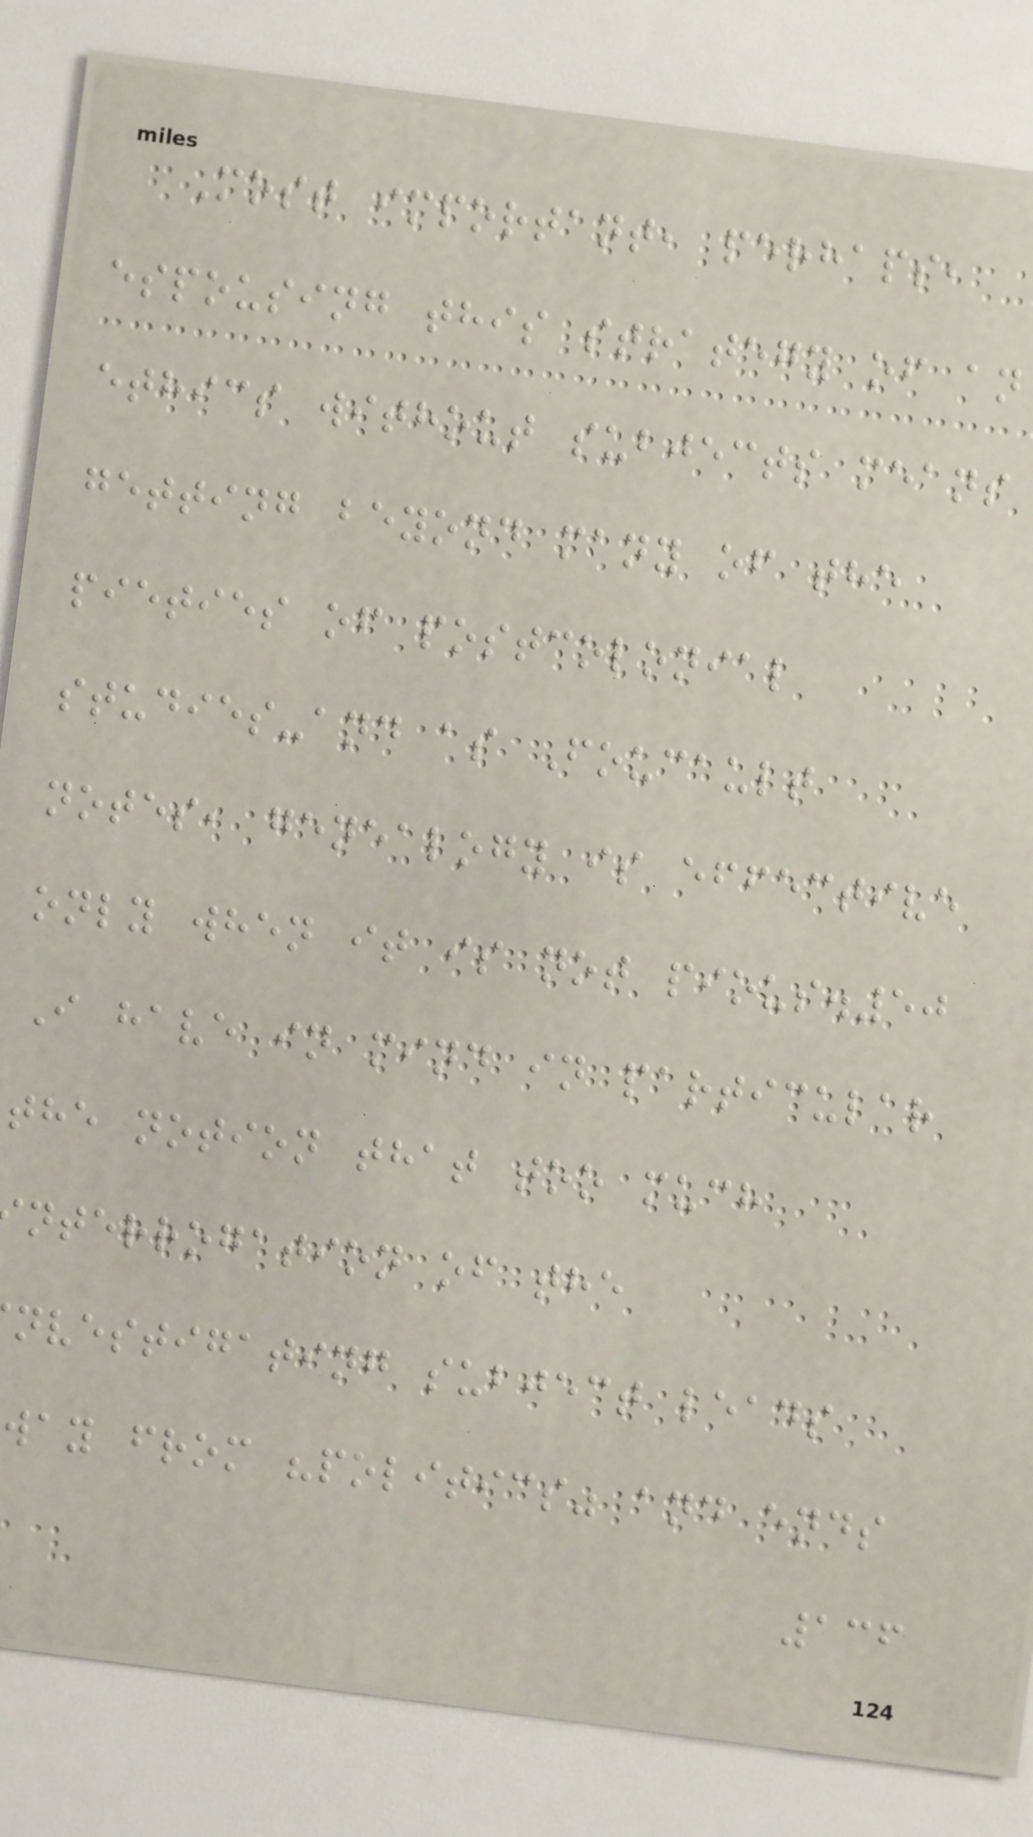Most important, perhaps,
espousing this strategy of an
ethics without subjects means
getting beyond many of the
pieties of postcolonial
studies-and as Foucault
notes, genealogy is effective
only when it is not pious.50
I have in mind in particular
the notion that too much
nterrogation of the
nvestigating subject leads
way from "politics" and ends
136
